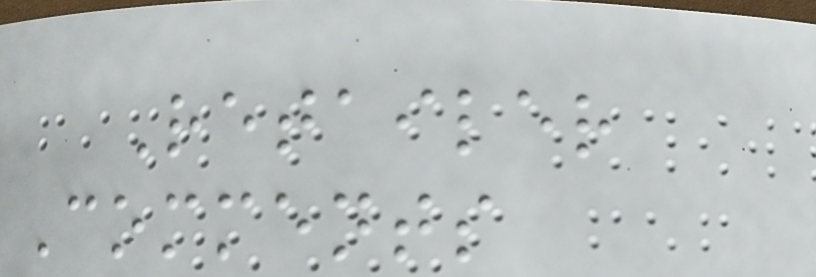Retailer
Comments
